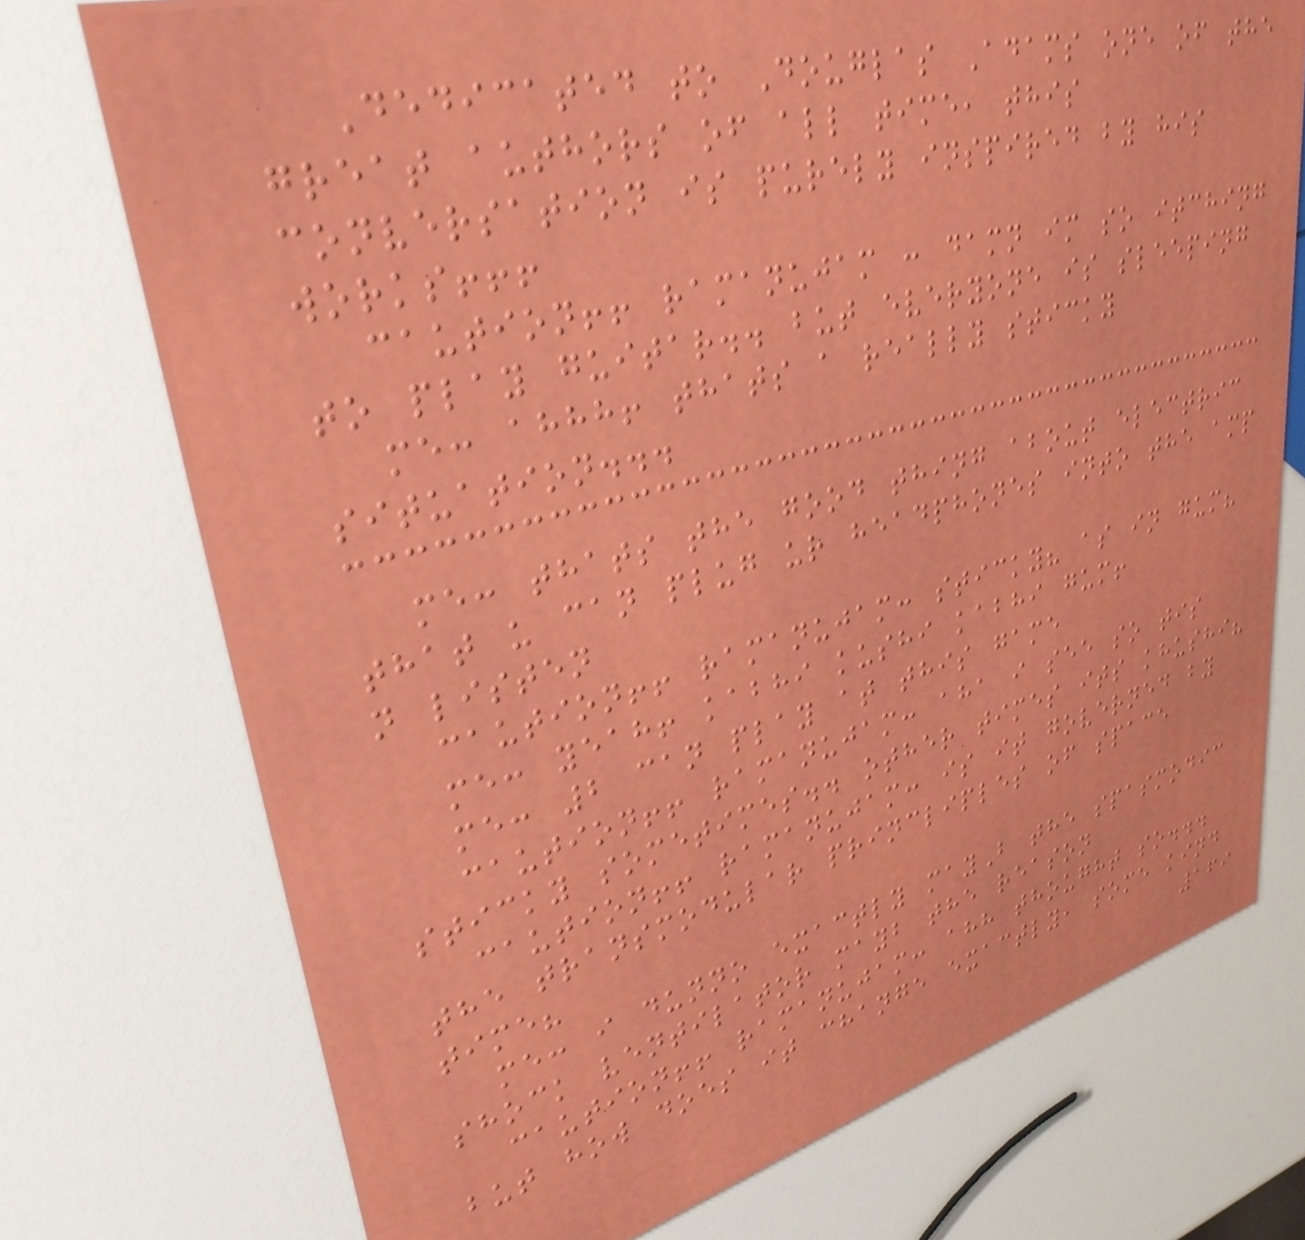Dedicated to Douglas Adams one of the
great authors of all time, this
conversation is purely inspired by his
works!!!
caution!! ramanujam : damn im so itching
to play guitar.. but everyone is sleeping
me: ahhh! thats a really sticky
situation...
me: thats the good thing about electric
that u can plug ur headphones into the amp
n listen
caution!! ramanujam: sticky? as in gum?
me: yeah! kabhi kushi kabhi gum!
me: 2 can play at this game
caution!! ramanujam: aha i see so tis
sticky sometimes.. other times its khushi?
caution!! ramanujam: is it governed by
the transmodular princliples of space
time?
me: i dunno exactly mayB the spasmodic
shock ventilator mayb the reason
caution!! ramanujam: ahh thought so...
but how does it change exactly, some kind
169
